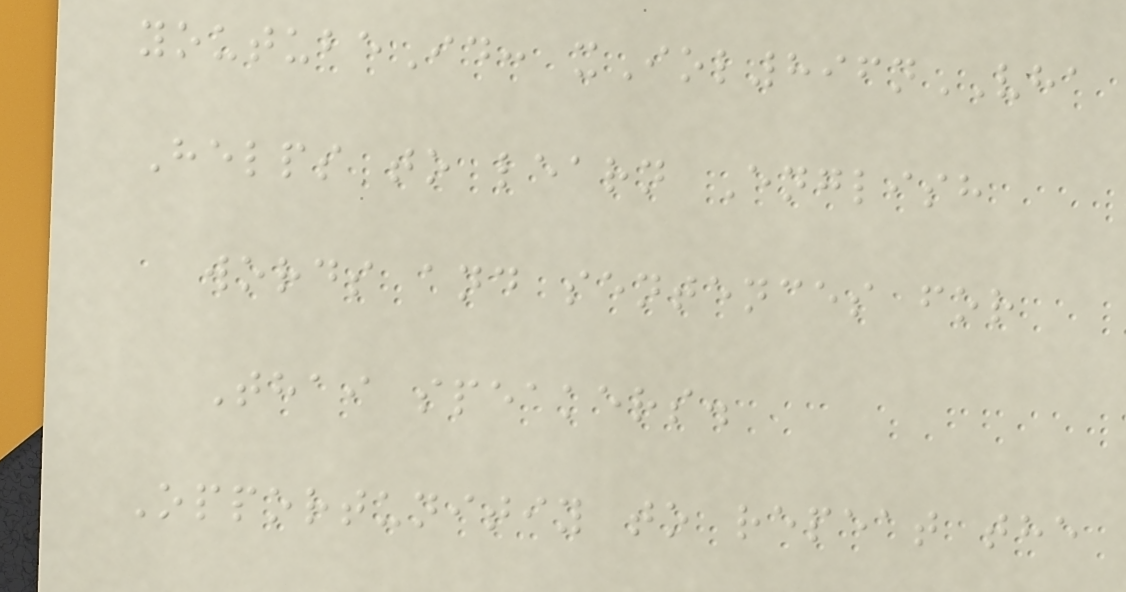youtubeId: xIol896nVHA
Helps to learn English
words and sentences for
Thai speakers.
Opportunitiy to repeat the
